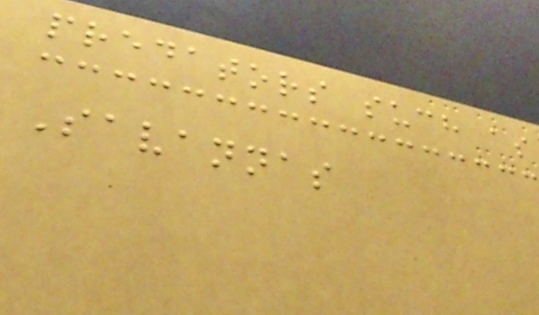predators such as
Savannas
